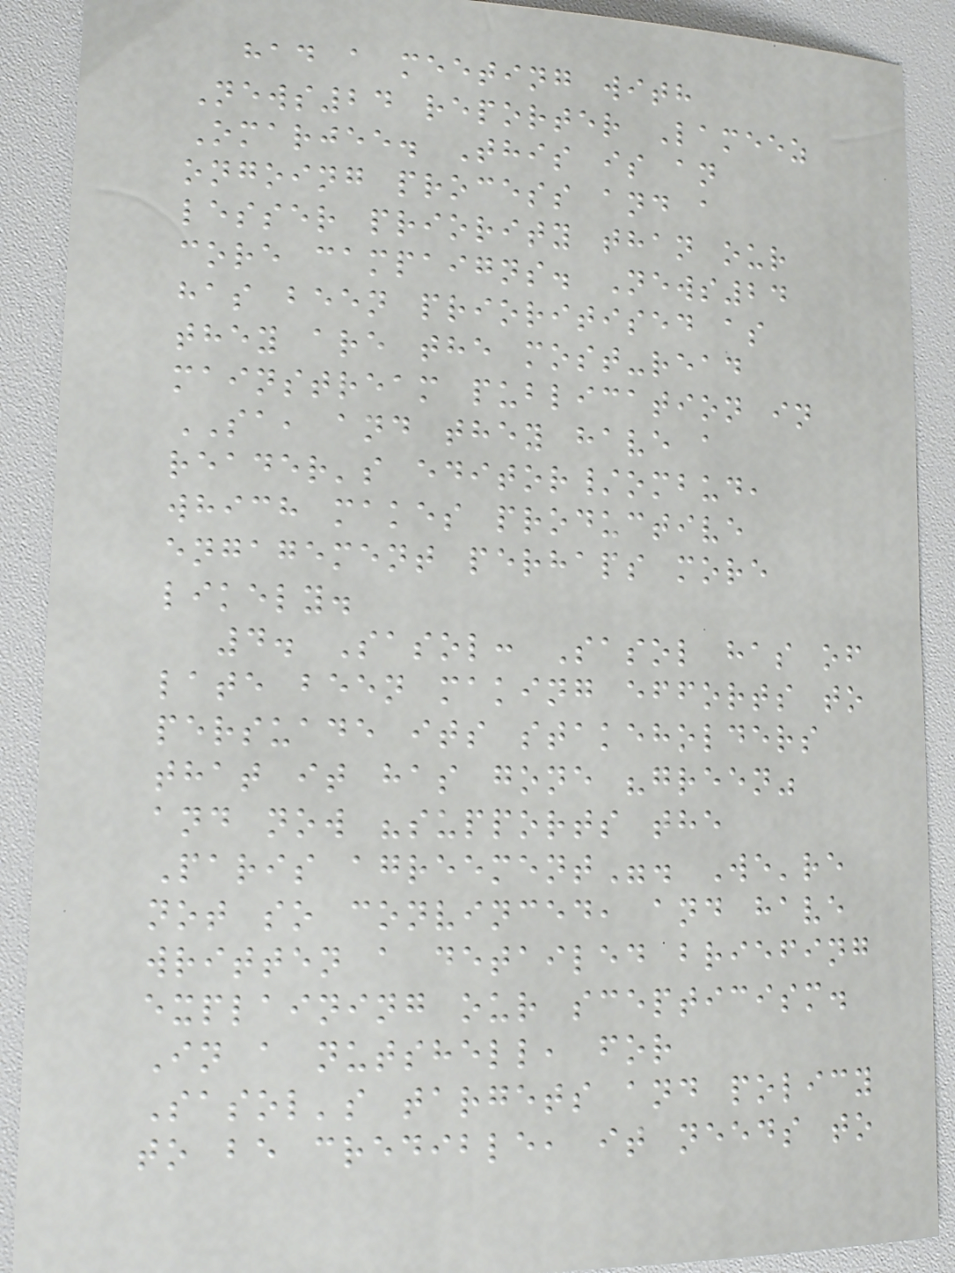had a meeting with
News24 reporter Lameez
Omarjee. This is an
ongoing process and a
lesser priority than our
core campaigns. News24
has been prioritised as
they are the most-read
mainstream publication in
SA, and they have a
reader's editor/ombud,
which makes productive
engagement perhaps more
likely.
4. Sasol: Sasol has of
late been making efforts to
persuade its stakeholders
that it has gone "green"
and now "supports the
Paris agreement". We're
not so convinced, and have
written a detailed briefing
explaining our scepticism.
In a nutshell, for
Sasol's targets and policy
to be credible, it needs to
